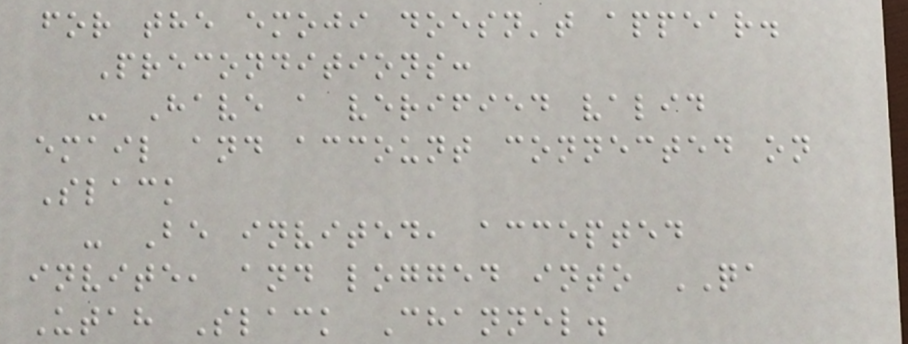for the emoji doesn't appear.
Preconditions:
- Have a verified valid
email and account connected on
Slack
- Be invited, accepted
invite, and logged into QA
Utah Slack Channel.
